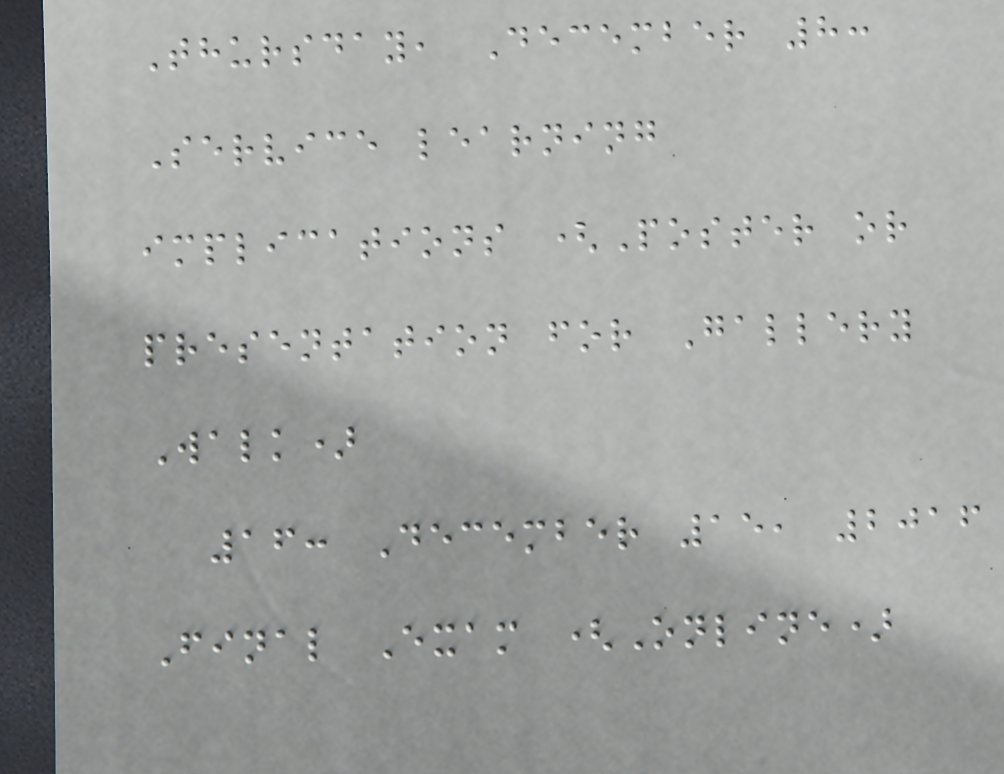Thursday, December 8:
Service learning
implications (Poster or
presentation for Gallery
Walk)
16: December 15, 2016
Final Exam (Online)
